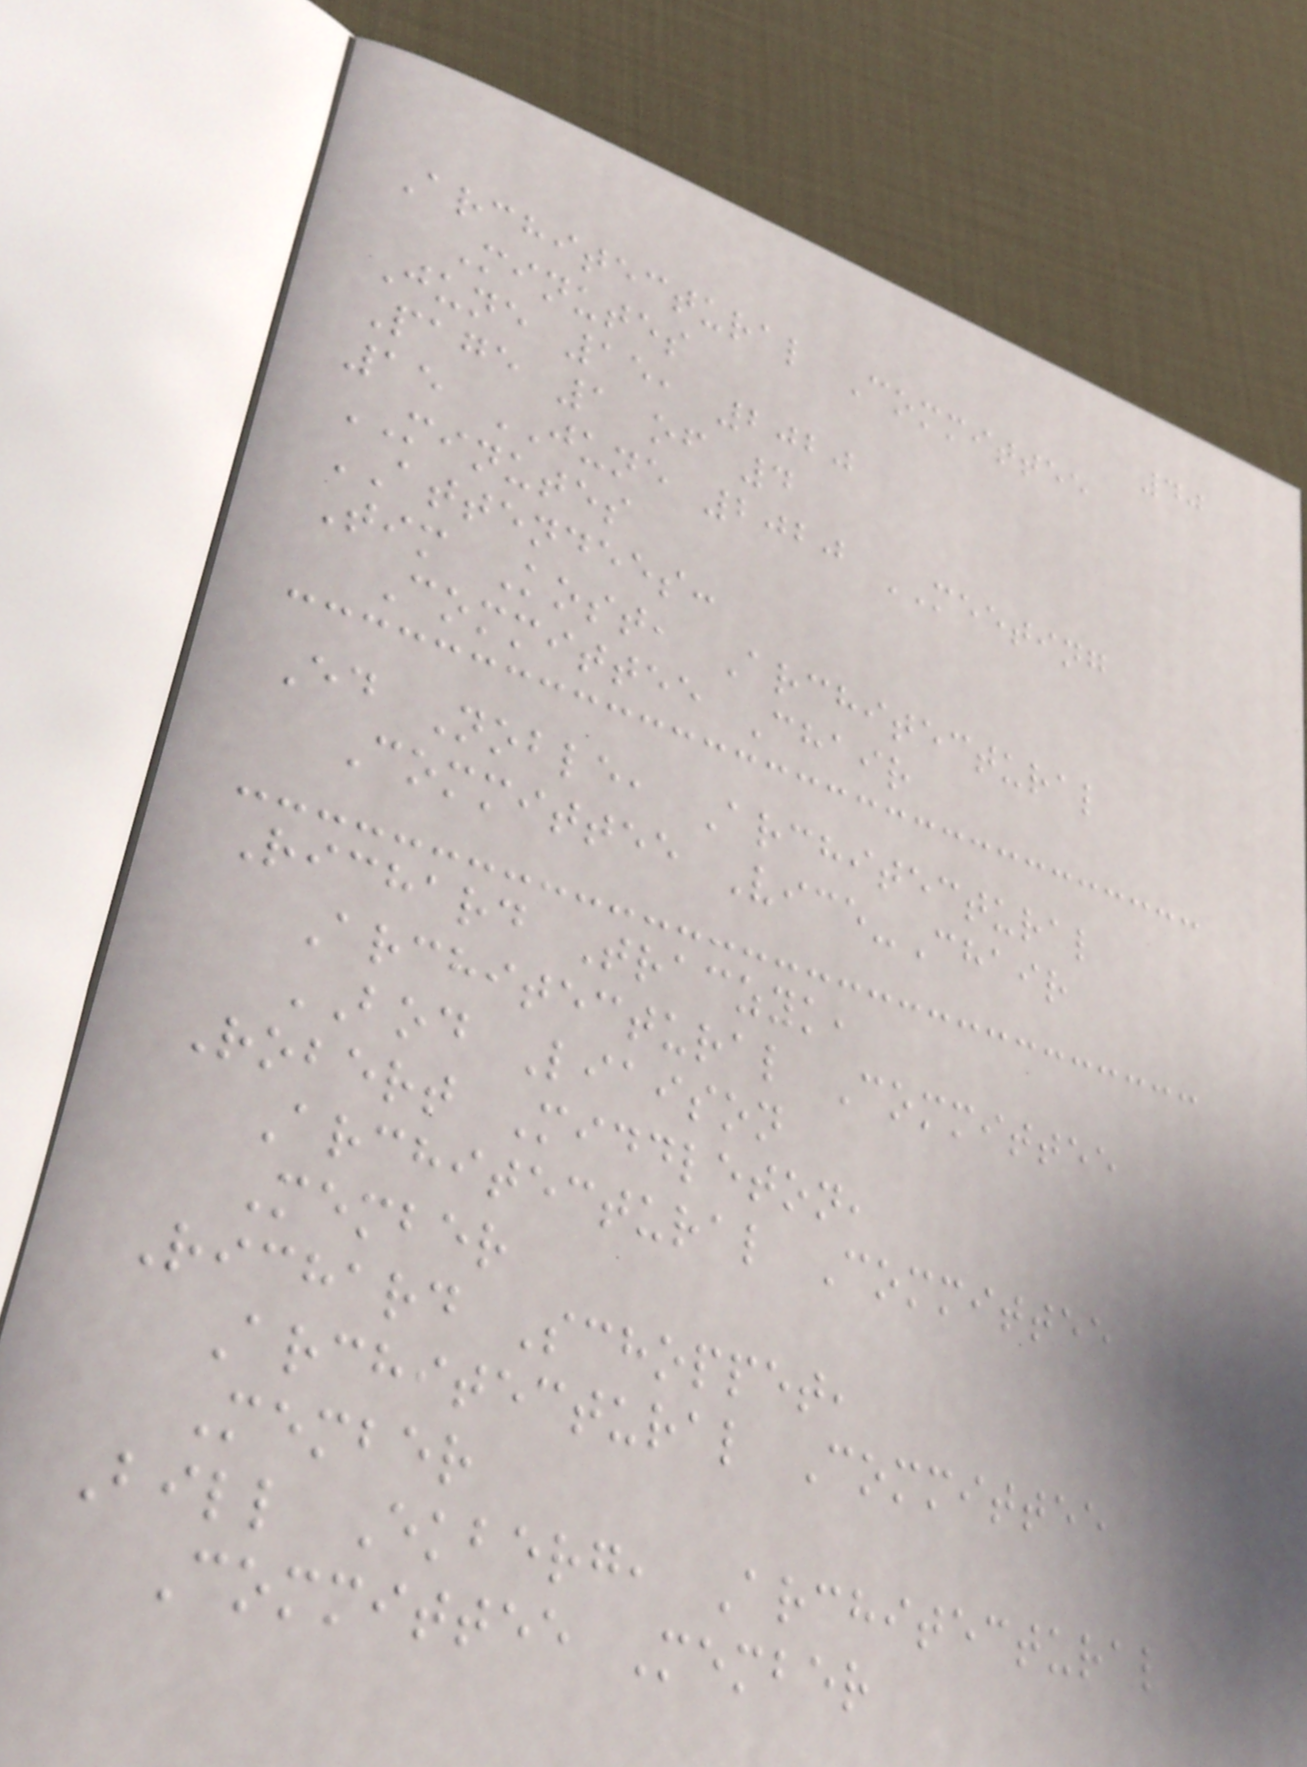40
Architectural Committee
Minutes
June 15, 2020
Page 1 of 4
15 JUNE 2020 MEETING
MINUTES
ATTENDEES:
Tim Kost, Architectural
Committee Chair
Ed Noble, Architectural
Committee Vice-Chair
Richard Traczyk,
Architectural Committee
BOD Liaison
Robert Middleton,
Architectural Committee
Member
Richard Schoppet,
Architectural Committee
Member
Bill Ekberg, Architectural
Committee Member
